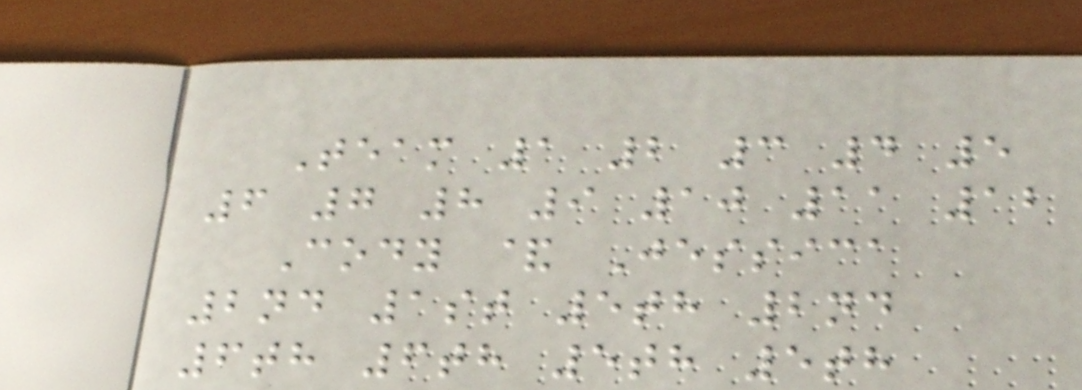Team 1 2 3 4 5
6 7 8 9 10 11 12
Cody & Jessica
2nd 1st 5th 2nd
6th 6th 5th 5th
